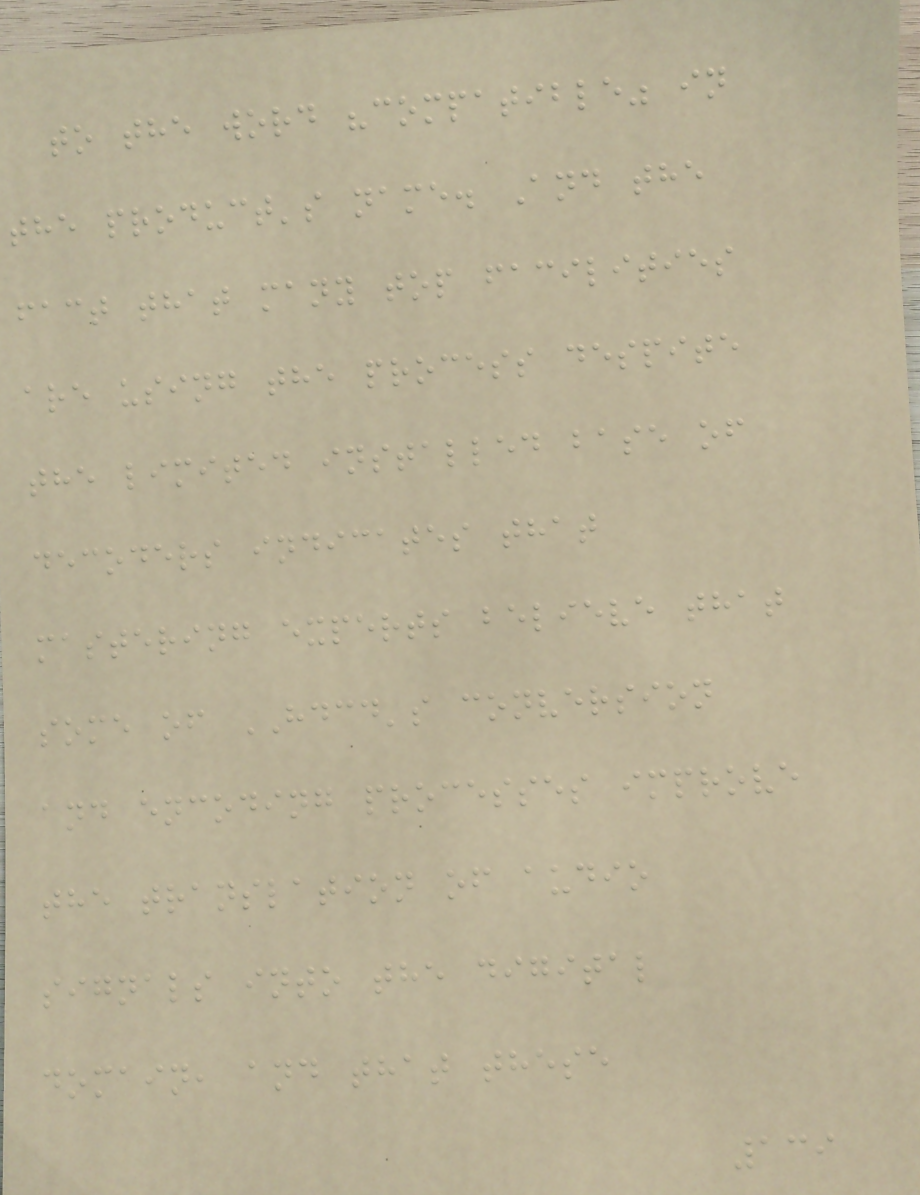to the word "compatible" in
the product's name. And the
fact that many top facilities
are using the process despite
the limited installed base of
decoders indicates that
mastering experts believe that
some of HDCD's conversion
and encoding processes improve
the translation of audio
signals into the digital
domain, and that these
139
